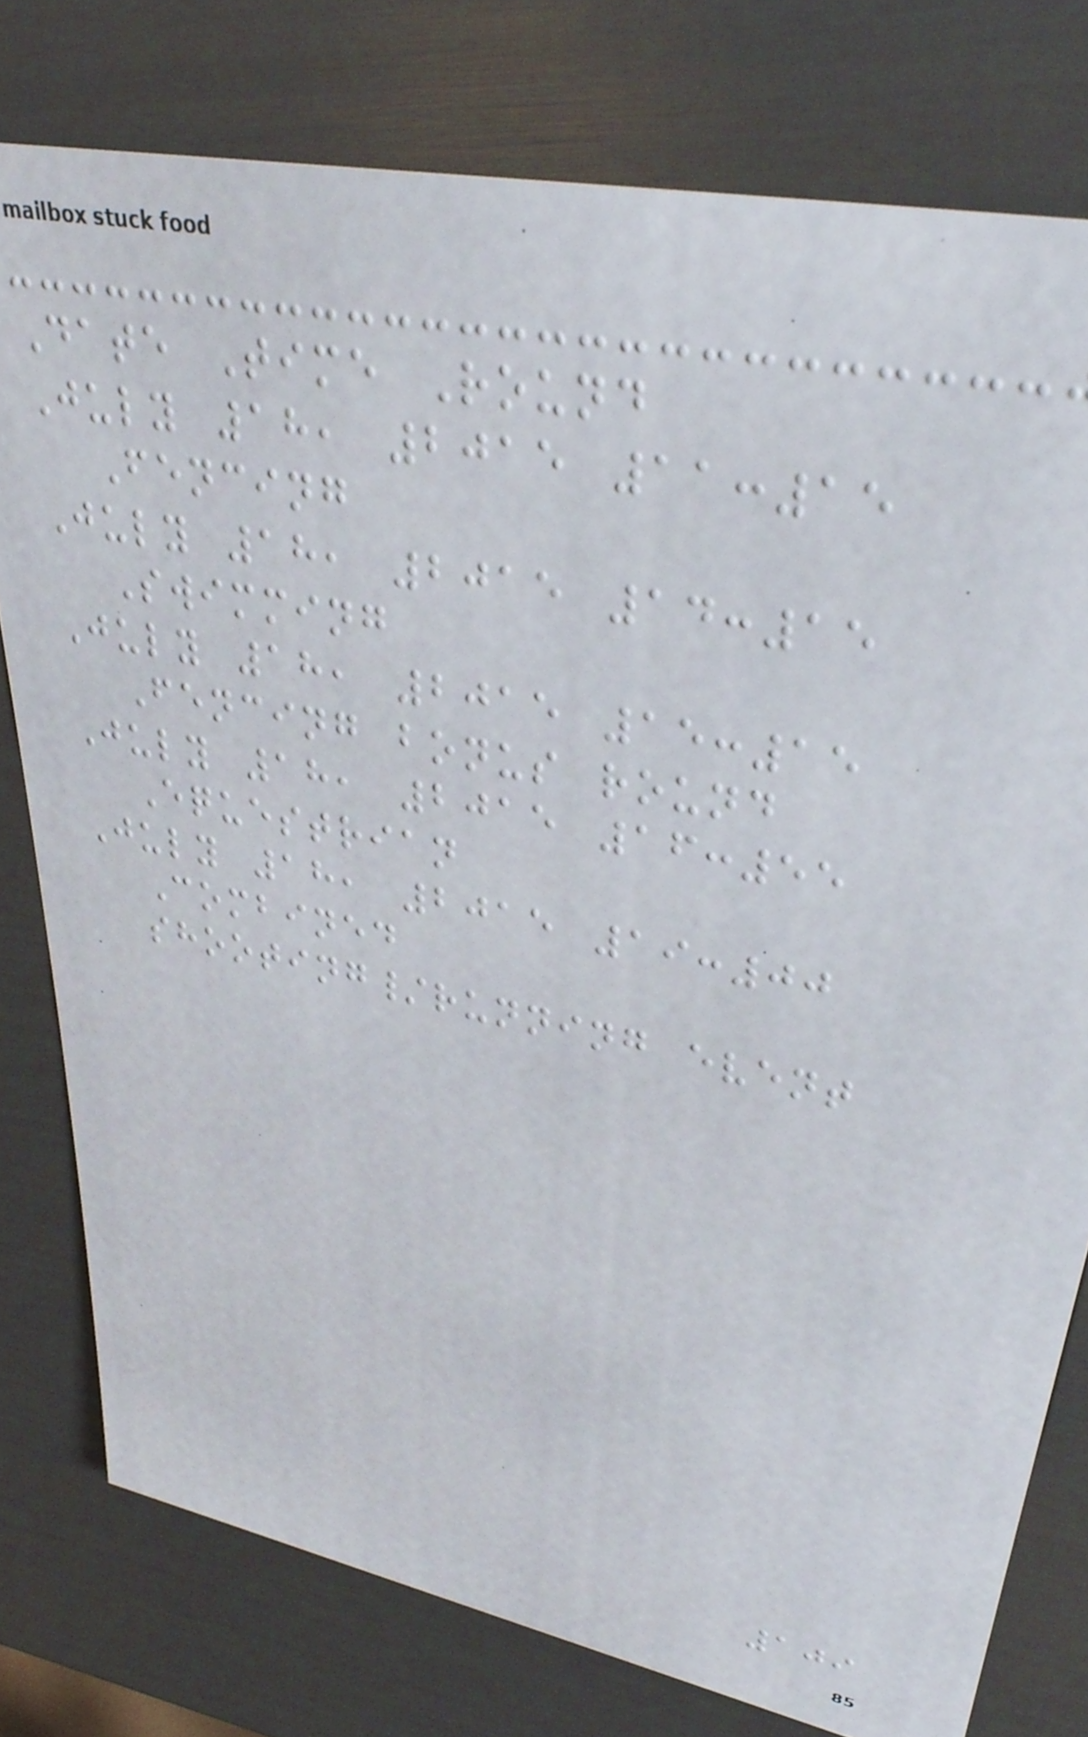Date Time Round
July 18, 2015 11:15
Fencing
July 18, 2015 14:15
Swimming
July 18, 2015 15:15
Fencing bonus round
July 18, 2015 16:55
Equestrian
July 18, 2015 19:00
Combined
shooting/running event
109
